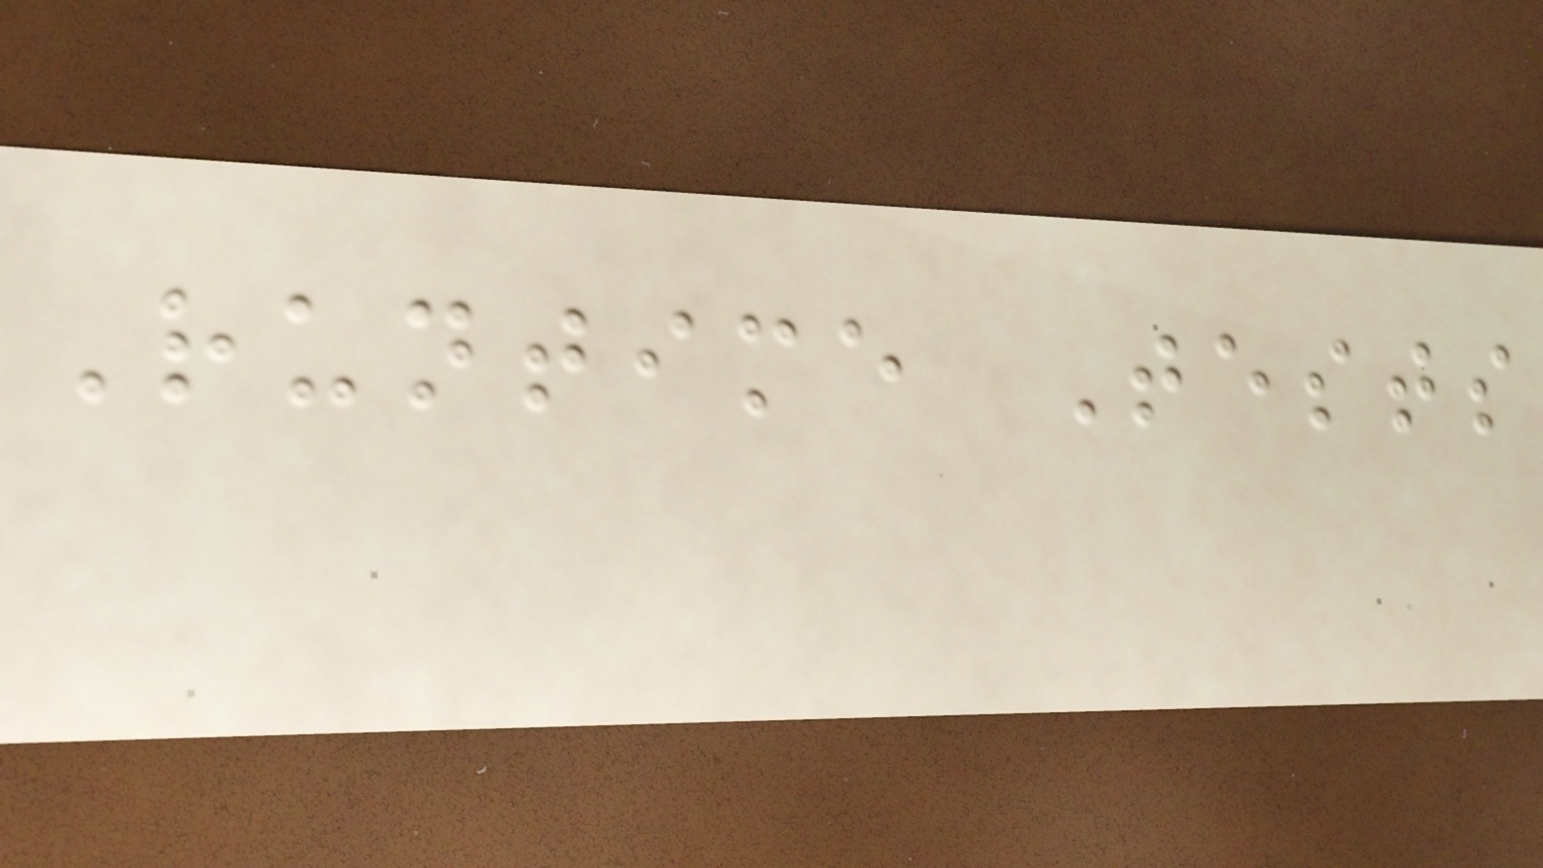Runtime Tests
